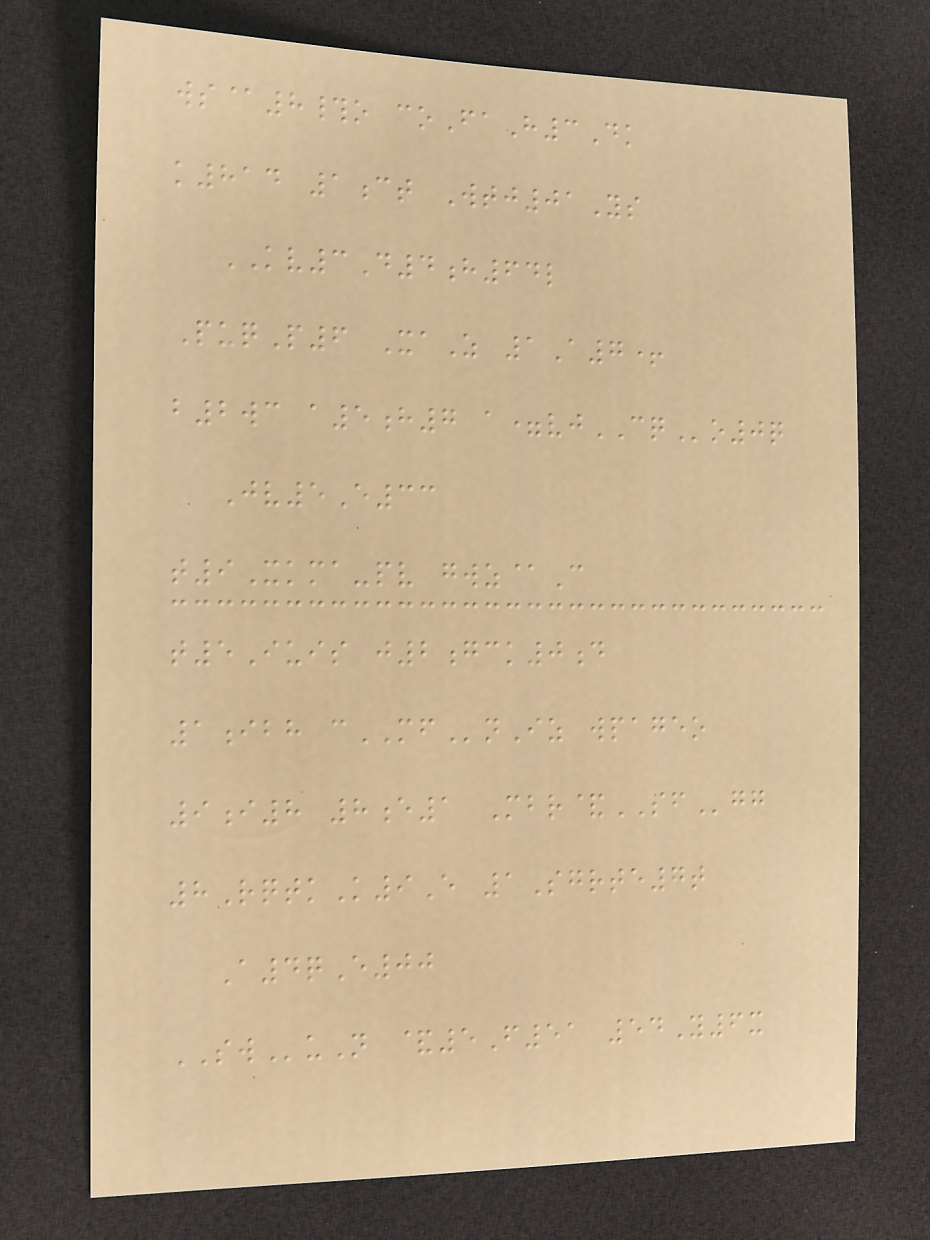ws@8#o coFaH3Dk
k814 1ct Wtj01Ys
KV3D4h64l
PuqP6 XaZ 1A7+
b2wc a5h7 a=vjCQo0q
Jv5E33
t9Xkma-pv gwz@C
t5Iuis j2gck0d
1ibh cMFnIz wpageo
9i8 8e1 Mbr&SFgg
8RqtkK9E 1Sgrte7t
A4qE00
SWuN &5F51 54Y6x
